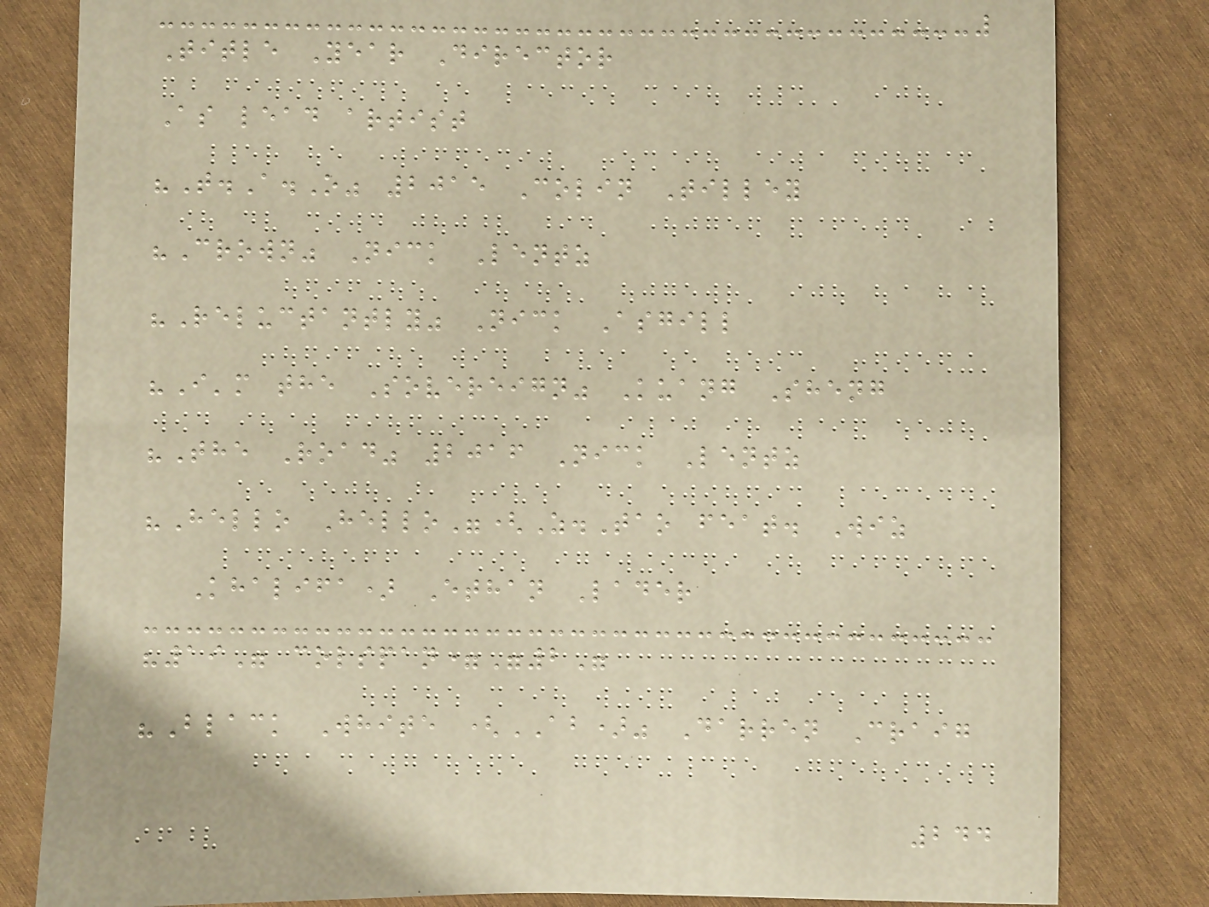Title Year Director
As lead artist
"T.A.O" 2015 Colin Tilley
"Crown" Nick Lentz
"Reluctantly" Nick Asgill
"I'm the Sovereign" Kuang Sheng
"The Road" 2016 Nick Lentz
"Hello Hello"(Z.Tao feat. Wiz
Khalifa) Ethan Lader
"19" colspan="2"
"Black White (AB)" Darren Craig
244
